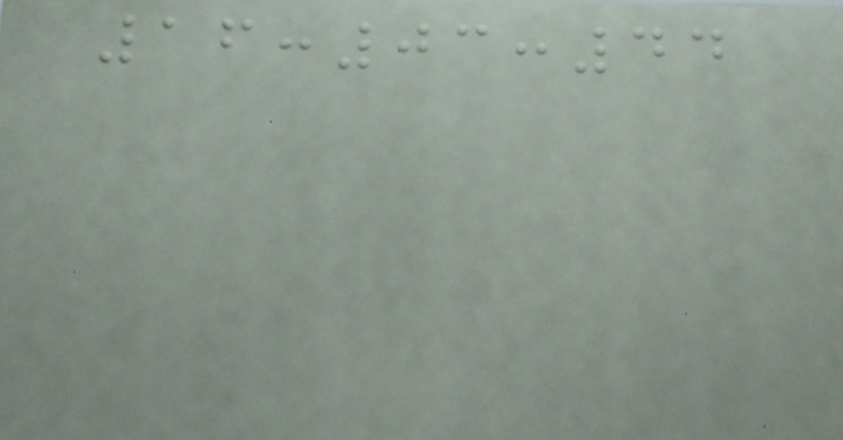16:03:44
